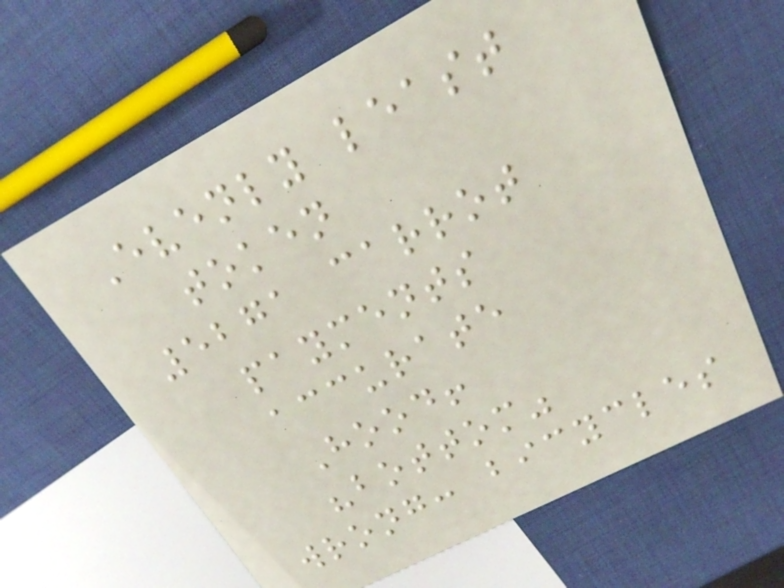Evenly least
token
5271 carrot
payments
accurate
Hood!
"bottom"
wrong: bicycles
